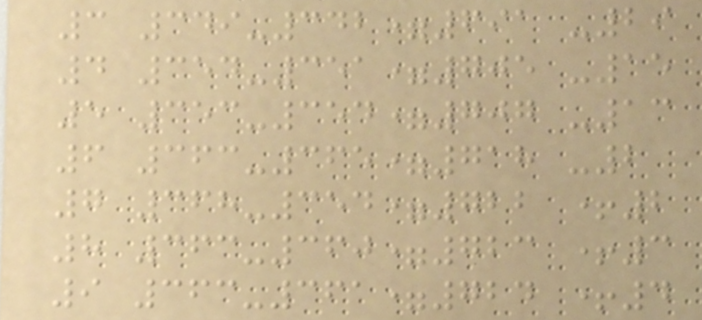3 349-342=691 -29
4 354-351=705 -15
5 353-354=707 -13
6 363-365=718 -2
7 368-354=722 +2
8 363-360=723 +3
9 363-361=724 +4
